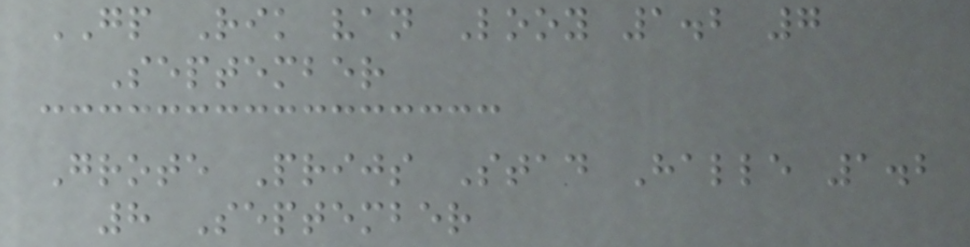GP Rik van Looy 1.2 7
September
Grote Prijs Stad Halle 1.2
8 September
